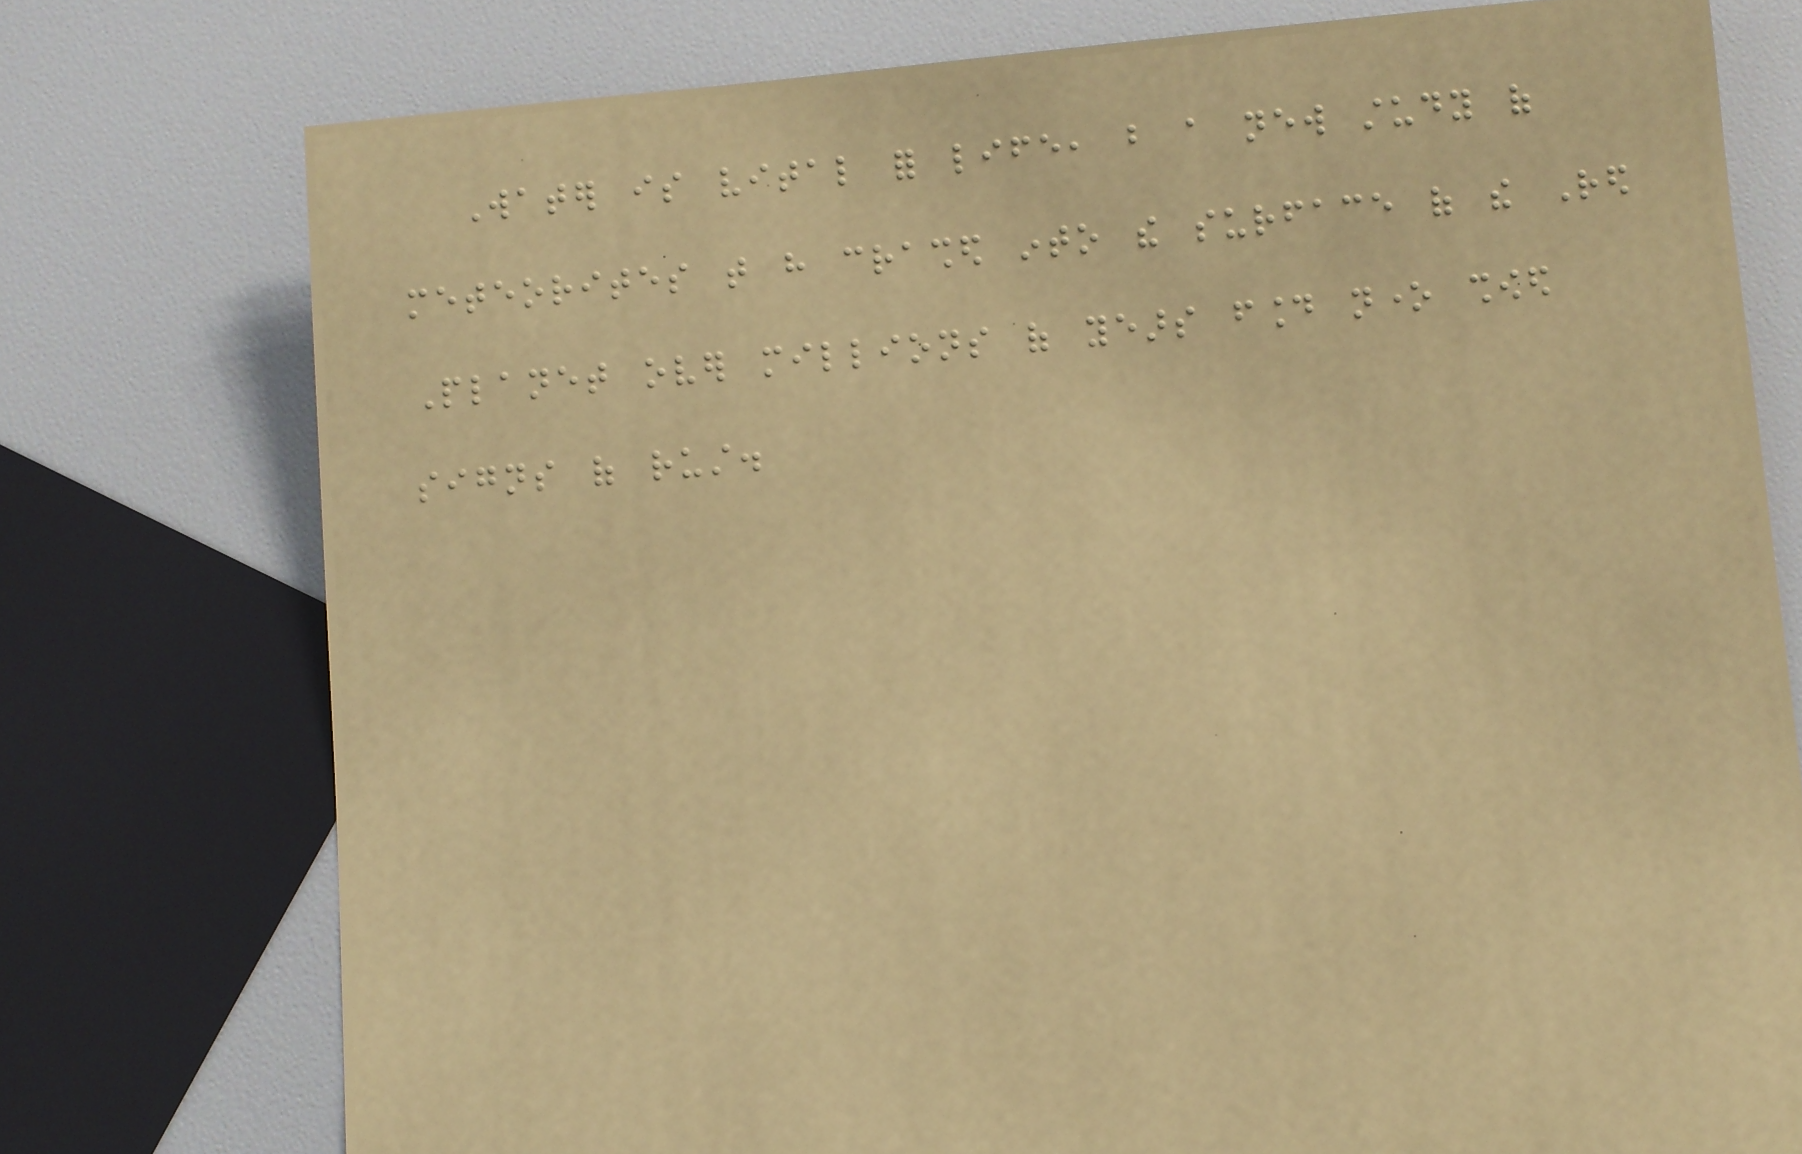Water is vital for life, but a new study of
meteorites that have crashed into the surface of the Red
Planet over millions of years found none showed
signs of rust.
